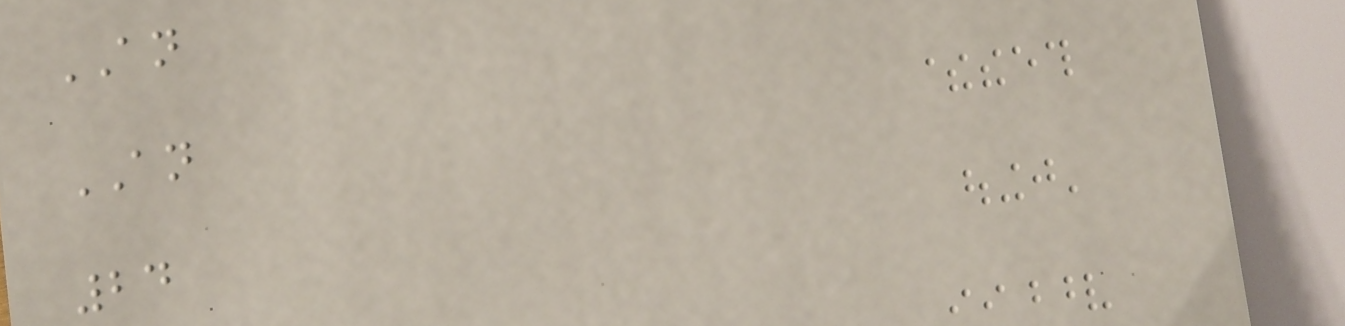AN
AN
24
